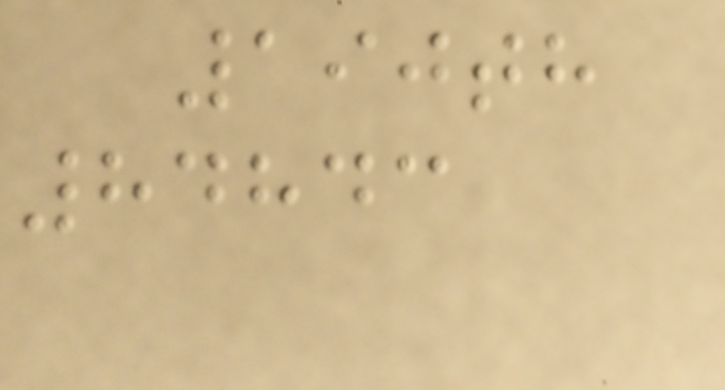190th
84843
